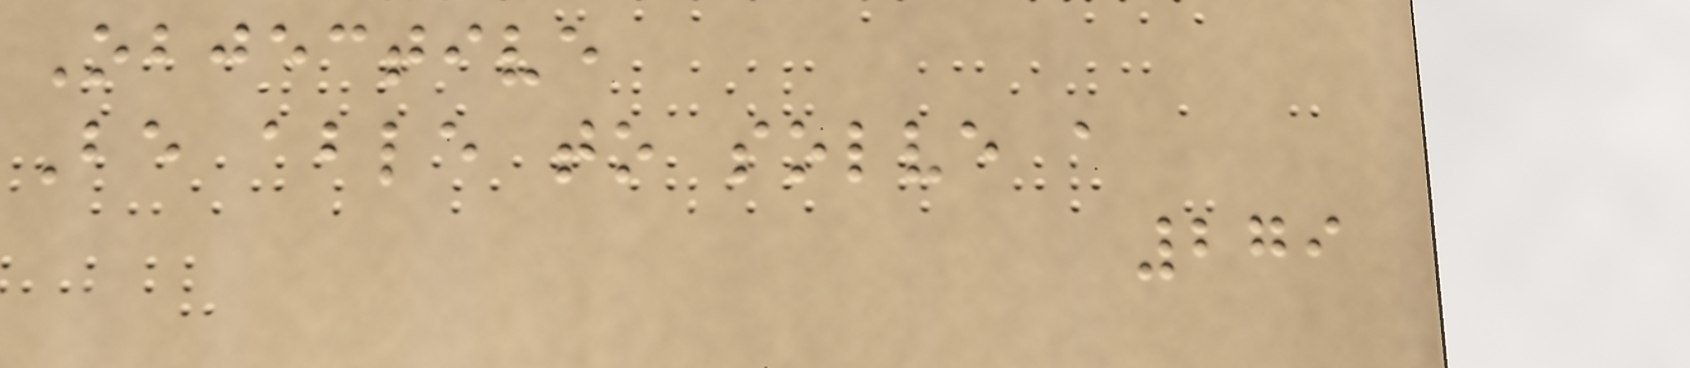Objective
Be able to solve a
279
